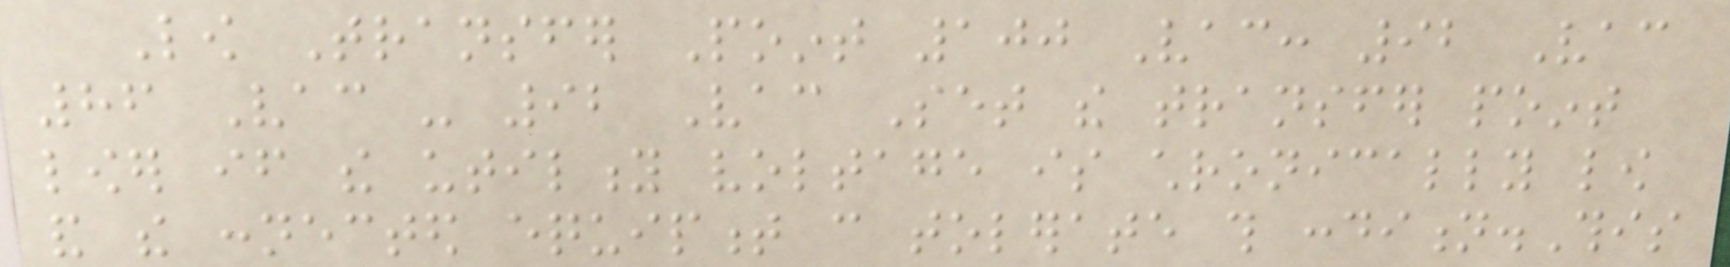Low Transfer Point 100 Vac: 92 Vac
86 Vac - 92 Vac Set the transfer point
lower if the utility voltage is chronically low
and the connected equipment can tolerate this condition.This
